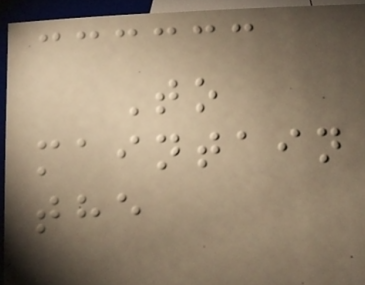To
maintain
the
